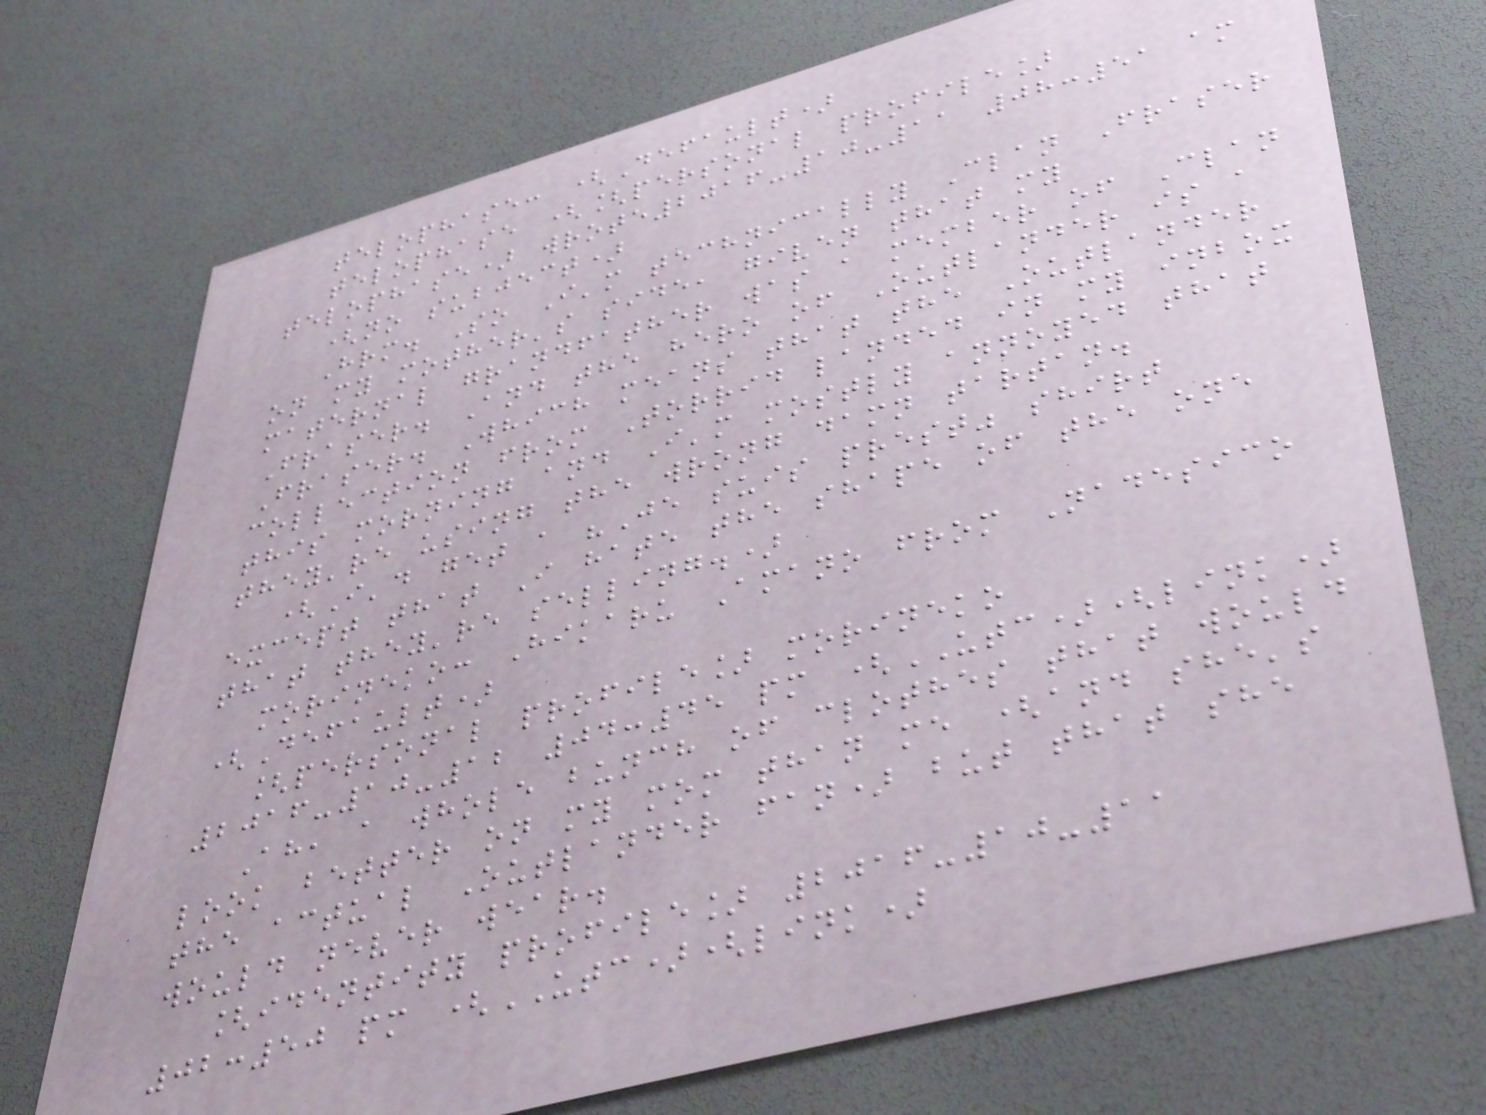telophase: (Default)
telophase ([personal profile]
telophase) wrote2016-10-11 08:51 am
(no subject)
Hrm. So I'm technically Clan Fraser
on my mother's side, given that my
maternal grandfather was a member of Clan
Fraser. And the hero of Outlander is a
Fraser. Which means that the Outlander
collection from Torrid landed in my inbox
this morning and I'm mostly annoyed that
they're using the wrong damn tartan.
(I'd get a "Je suis prest" shirt
except that I hate the shape of the one
that they're selling.)
morineko: Hikaru Amano from Nadesico
(Default)
[personal profile] morineko
2016-10-12 04:45 pm (UTC)(link)
Ah, a whole bunch of clothes that would
look better on my mom than me (and she's
the actual Outlander fan) but that she
would never wear.
[identity profile] 2016-10-11
02:50 pm (UTC)(link)
